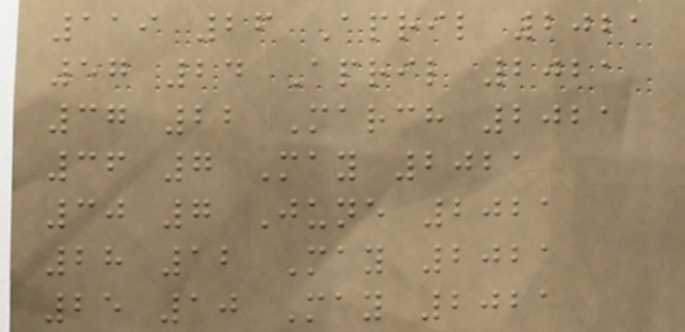119 26 April 2021
57 24 April 2021
37 22 March 2021
36 7 May 2021
30 7 June 2021
28 12 May 2021
25 10 May 2021
